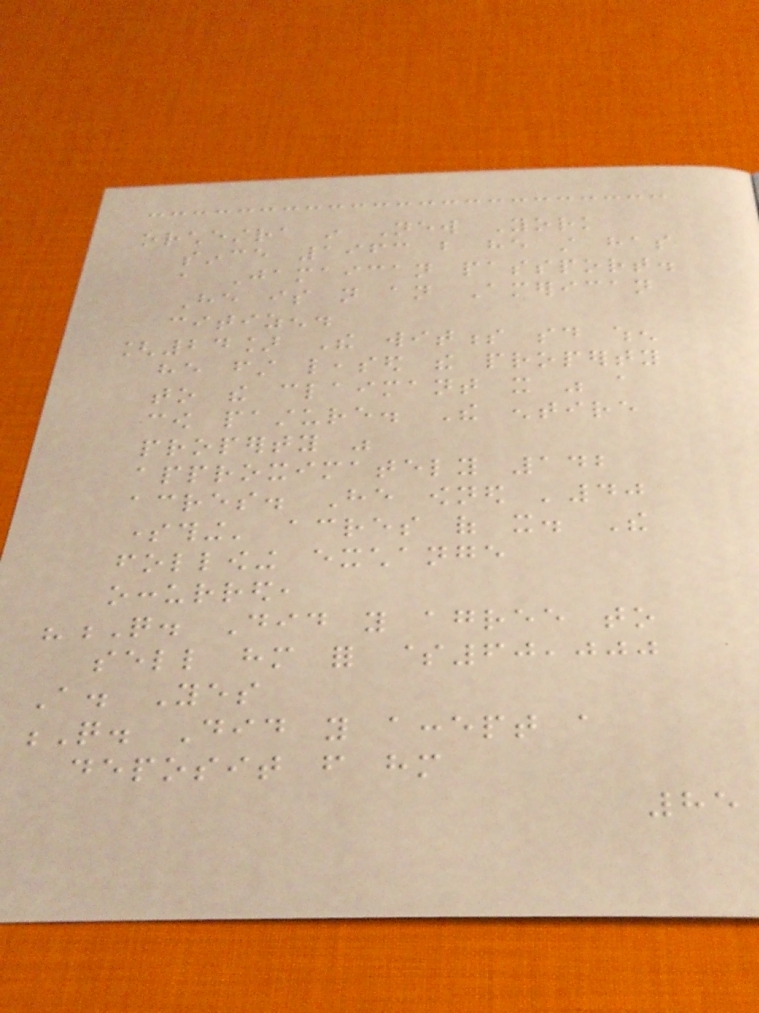orchestra in New York
since 1963 but he still has
a Jamaican passport.
He is not an American
citizen.
[24] The witness said when
he first leased the property
to the claimant it was a
cow pasture. The entire
property was
approximately 142
acres. He owned '40
something' acres of it. The
following exchange
occurred,
"Q. Did you agree to
sell him for $60,000
A. Yes
Q. Did you accept a
deposit from him
85
